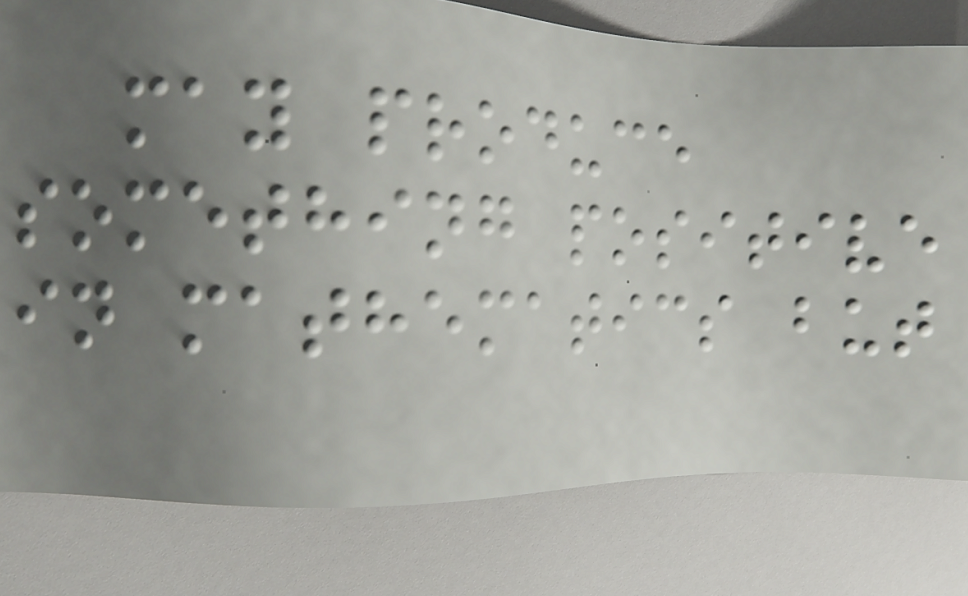may produce
something positive
in mathematics but
